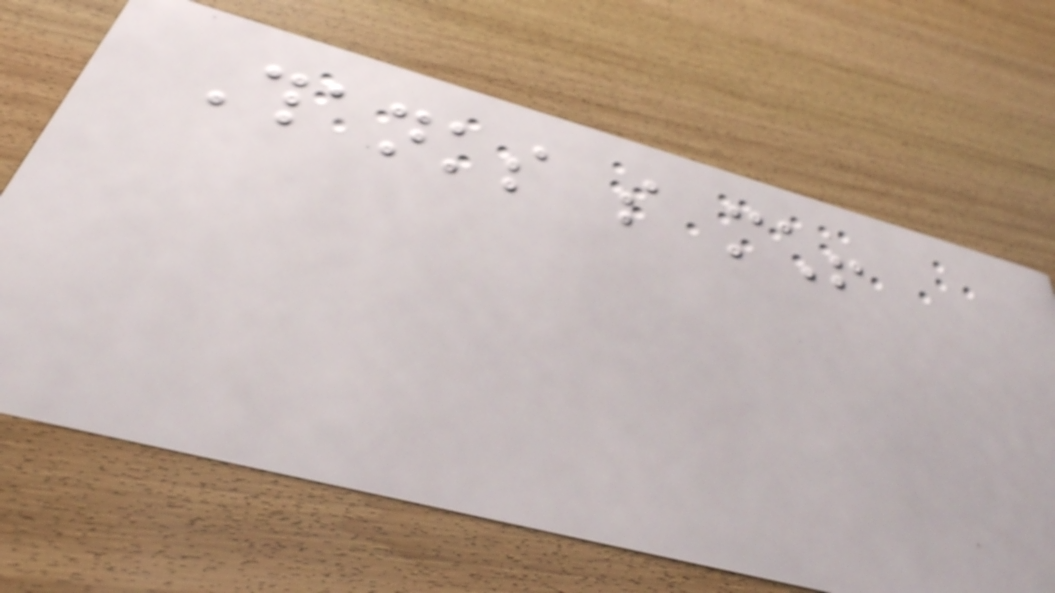Thanks so much!
